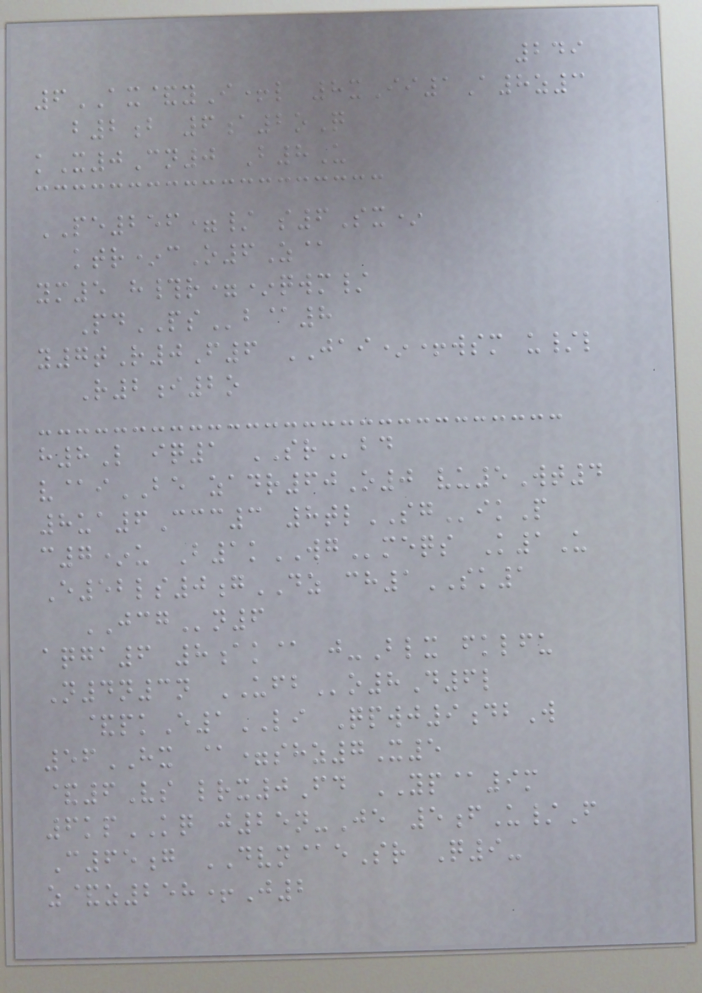249
6AX&yI+l 8xIi1A8z3
b2b 6a2oQ
kX0Cn0 B8U
PE256=/ s6Sx*
ktr*cO6Z@
ym5 h#r=*qwm/
PdPSb@8
y7tR0F6 JAI*+wsm u/l
R2i2o
h8L iq1 SRbd
v@iBE zadr60O0 vu5Wt4
8ua6Ccc3 8tlSGikP
c7*u B1kWGmeqs K1U
E52ls0gDZ ch1SK1
JCGn6
aqga6 8ak@ j-Blx fklfu
N4n3n UFBo8D6l
&pkE1LI Qpwj9dbW
56HX @=shz7X5
&6Vs lrx0Fd YP@9m
6kpKQ j25n-Je 5fU/F
C65g DVN@eSr Q9-
z&z258+J2
